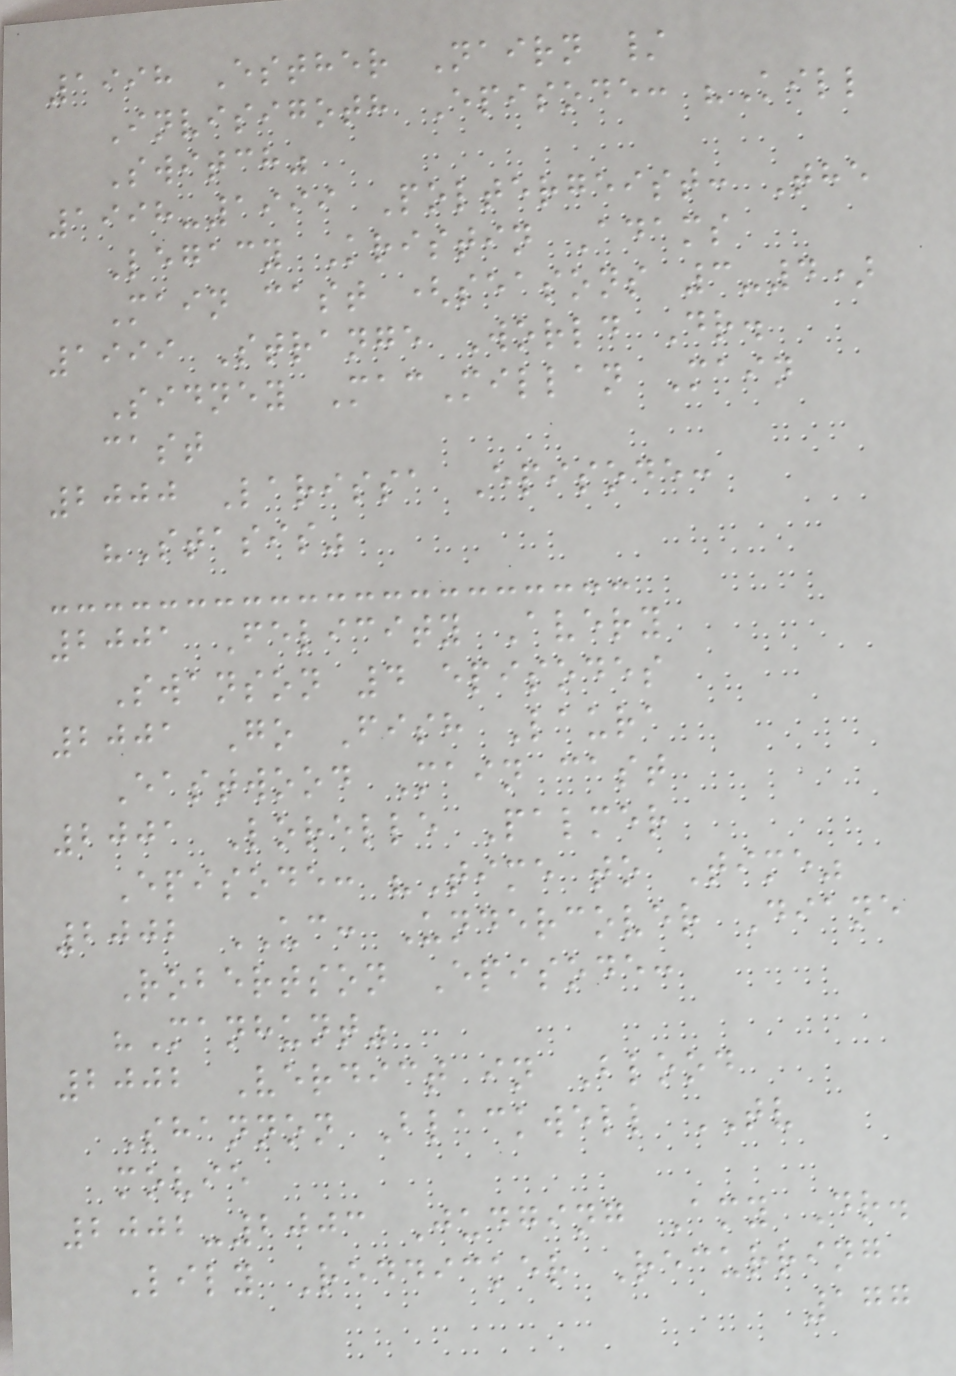1998 Esther Nairn /
Invisigoth Episode: "Kill
Switch"
1998-1999 Poltergeist: The
Legacy Kristin Adams
Main cast (seasons 3-4)
1999 Strange World Dr.
Sidney MacMillan Main
cast
2000 Larissa Episode:
"Stasis"
2001 Felicity Avery
Swanson 4 episodes
2001 Go Fish Laura
Eastwood Main cast
2001 Lorelle Palmer
Episode: "Time to Time"
2002 UC: Undercover Diane
Robertson Episode:
"Manhunt"
2002 Verdict in Blood
Shannon Blackwell TV
movie
2002-2003 Judging Amy Dr.
Lily Reddicker Recurring
177
